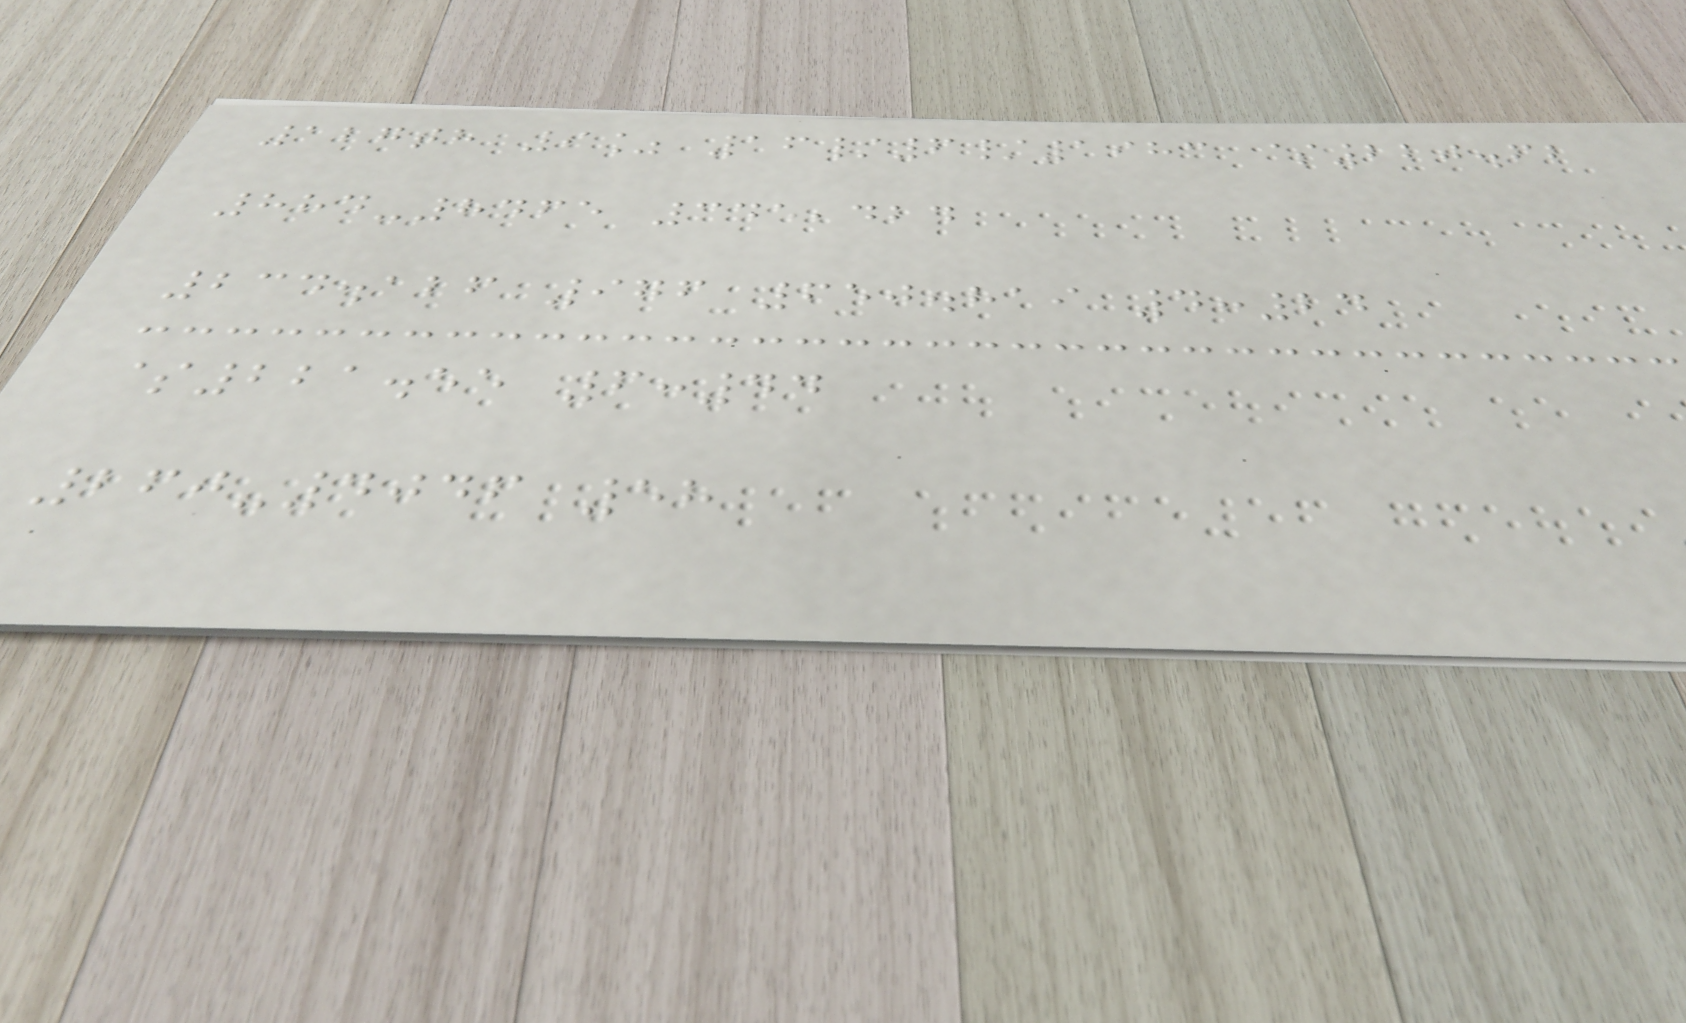127th 9% 16/6/1983 $220.62
884-8465 345,424
234.126 976 650.819 4:24
$221.55 6:44
260-4046 58
